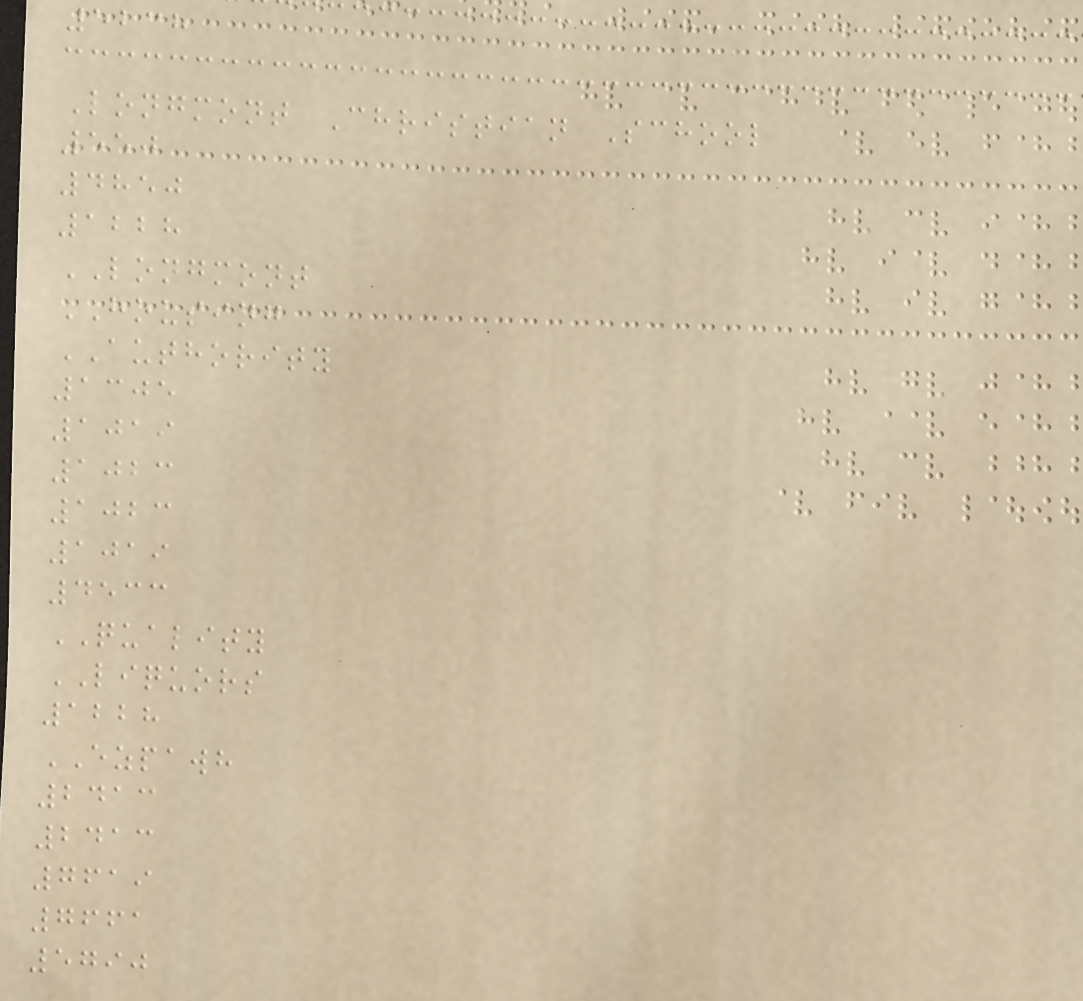5238
Longmont Christian School
550
4850
1228
LONGMONT
HOUSING
AUTHORITY
1305
1019
1023
1023
1019
4533
QUALITY
LIQUORS
1228
EZPAWH
2413
2413
7619
7661
5790
